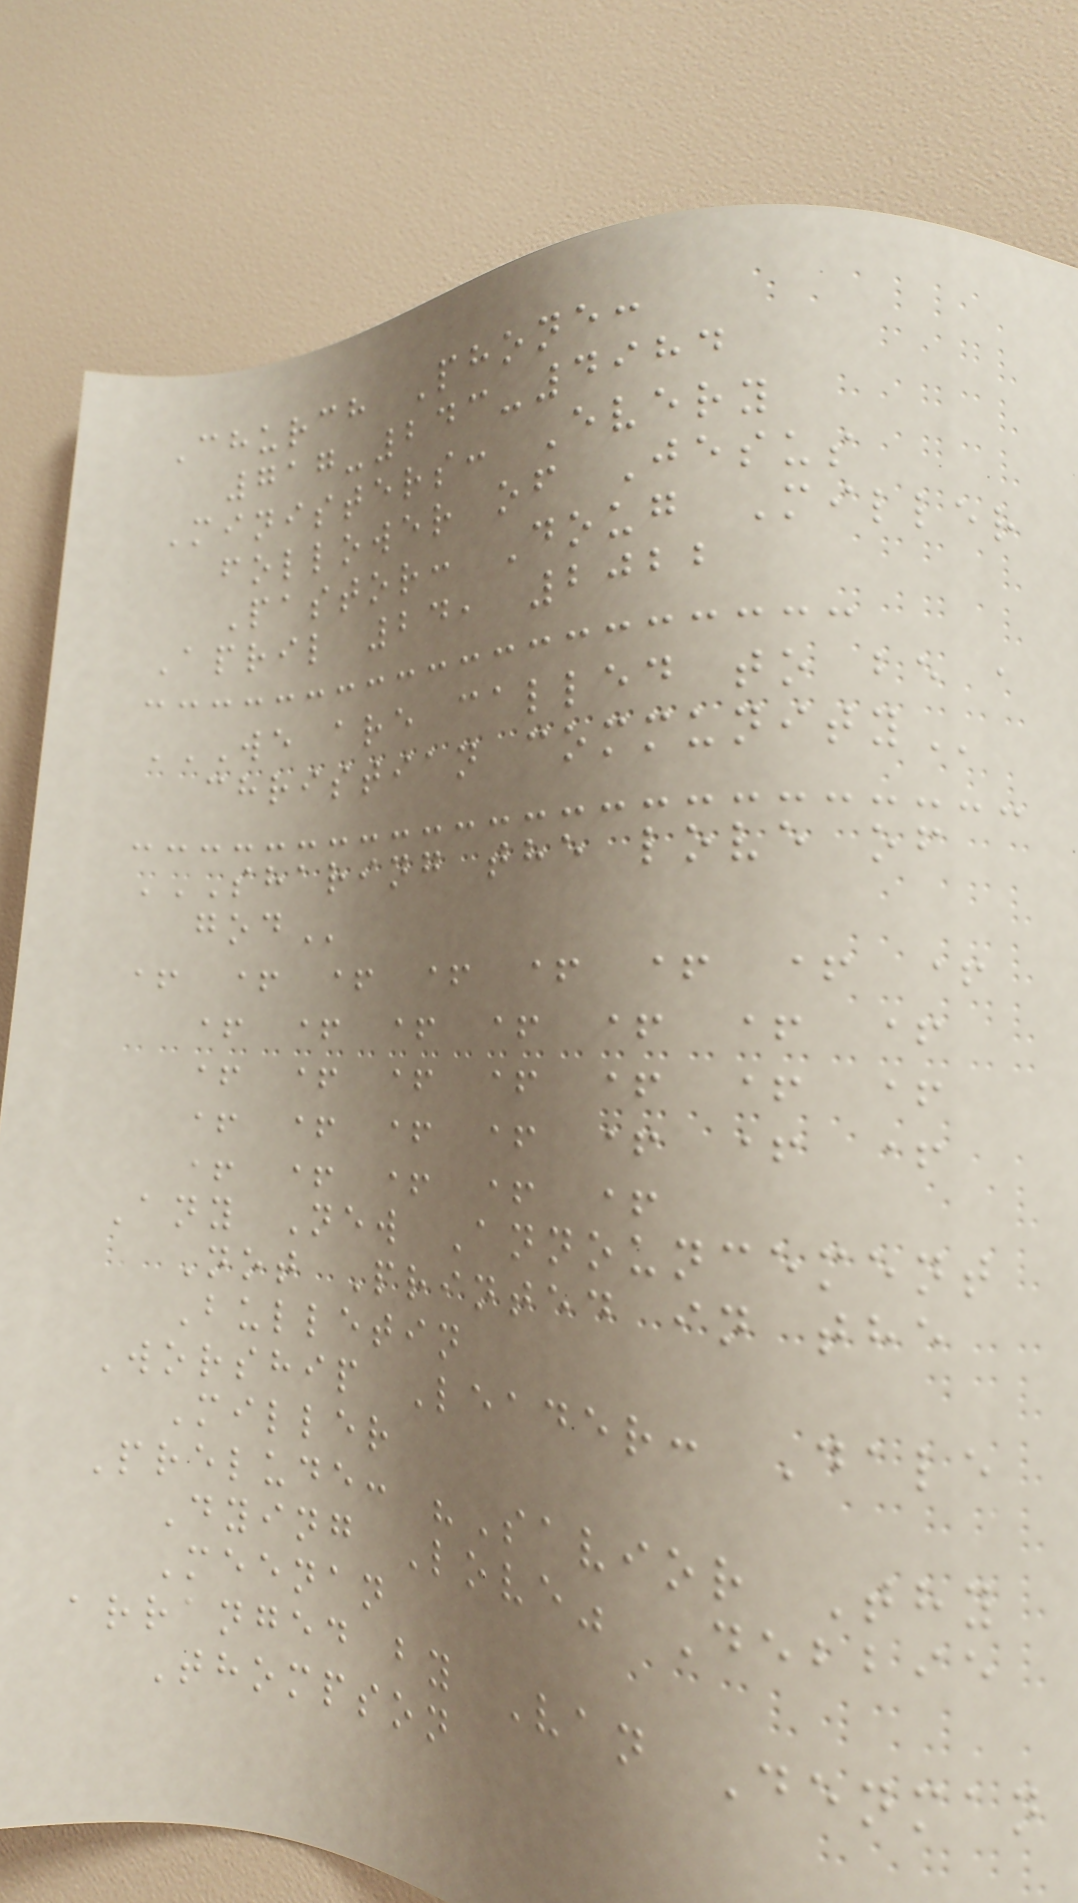Church Phone:
717-243-4984
Ministers: Every
follower of Jesus
Pastor: Doug Miller
April 24, 2022
WE ARE CALLED TO BE A
CHRISTIAN COMMUNITY
SHARING THE LOVE OF
GOD
+ + + + + + + +
+ + + + + + +
+ + + + + + +
+ + + + + + +
+ + + + +
Any New Announcement
Not Printed in the
Bulletin
Worship Leader: Dale
Miller
Prelude: "Savior Thy
Dying Love" Debbie
Meenan
arranged by Van Denman
Thompson
